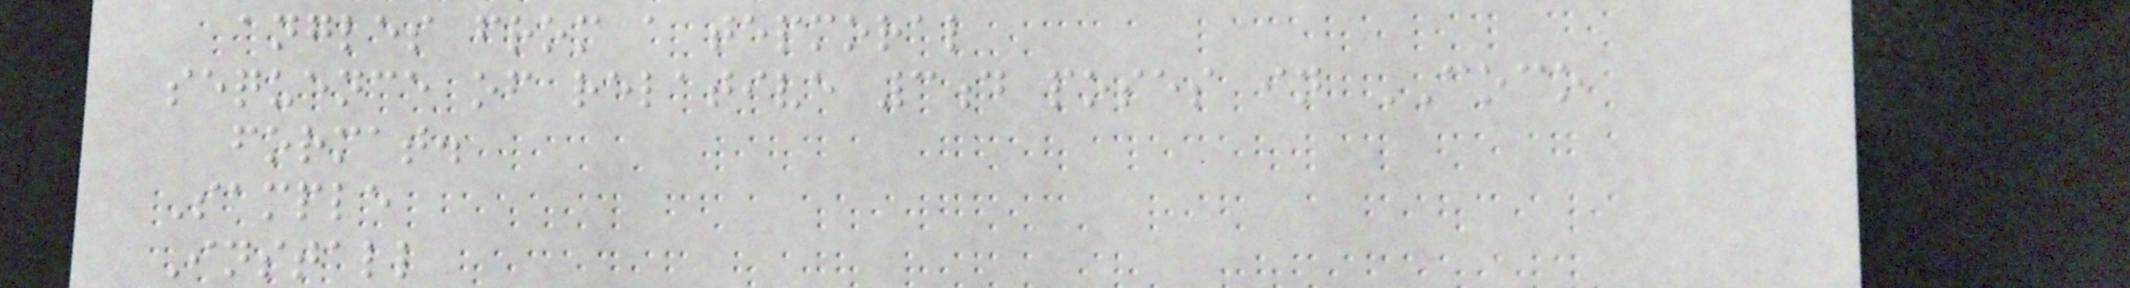angles from a tepmoral
sequence of relative 3d poses in COCO
format.
Sample
Install
